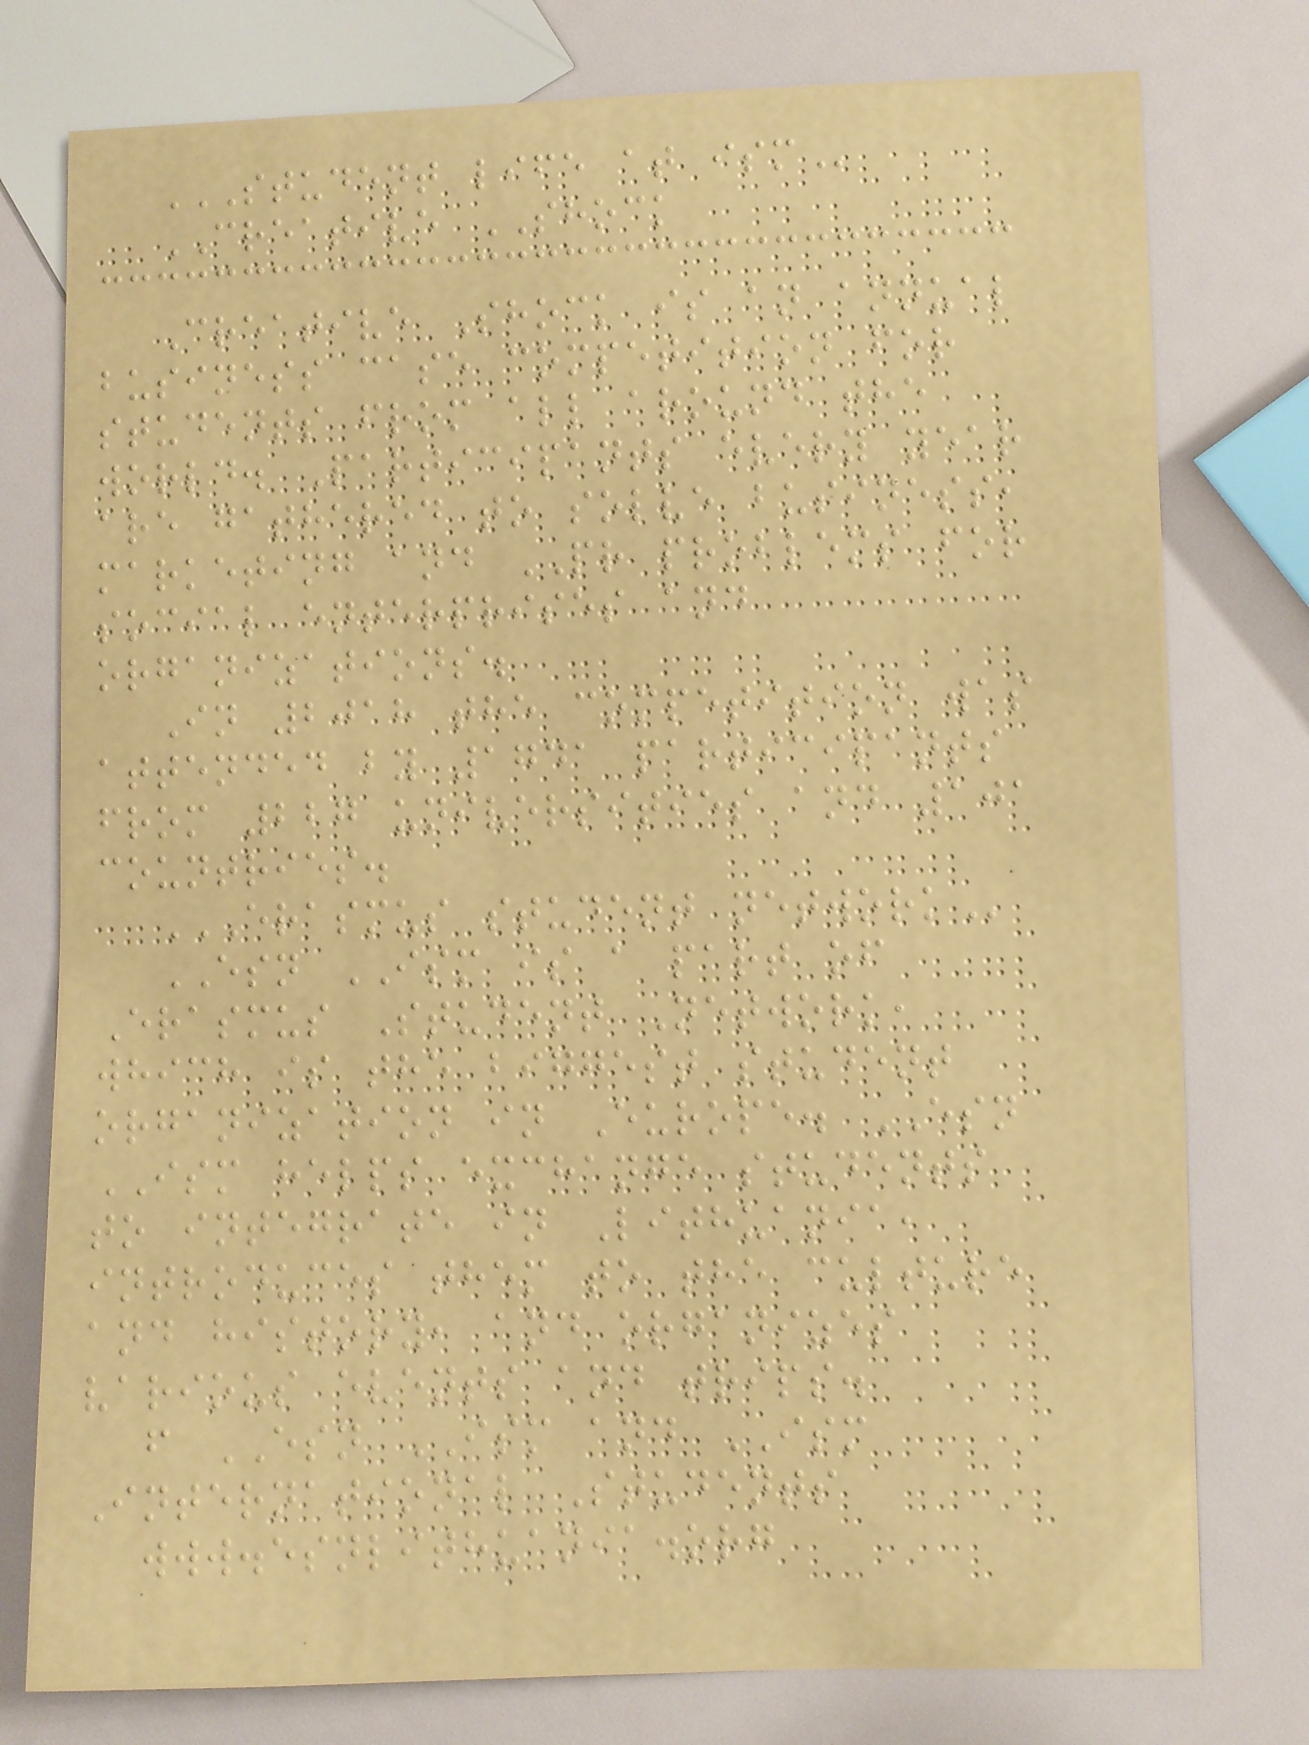STUDENT LIFE AT ISM
CREATIVE SHOCK
Creative Shock is an annual
business case competition for
students from all around the
world. Participants every year
are gathered to solve business,
marketing and PR problems for
social enterprises and
organizations.
In 2018 the competition was
attended by 1741 participants
from 227 universities and 101
countries.
ERASMUS STUDENT NETWORK
ESN ISM is a part of
Erasmus Student Network,
which is the biggest student
organization in Europe. ESN
ISM helps exchange students
to integrate in Lithuania,
introduces them to the culture
and history, and organizes
various events and trips.
f ESN ISM and ISM
International Students
www.esnlithuania.org
